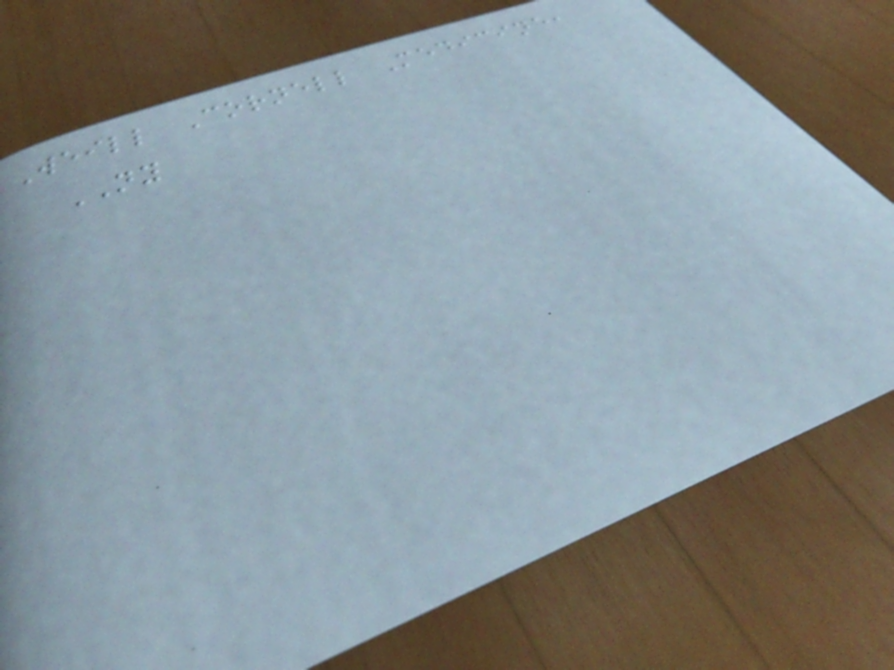Weill Cornell Medicine,
NY
